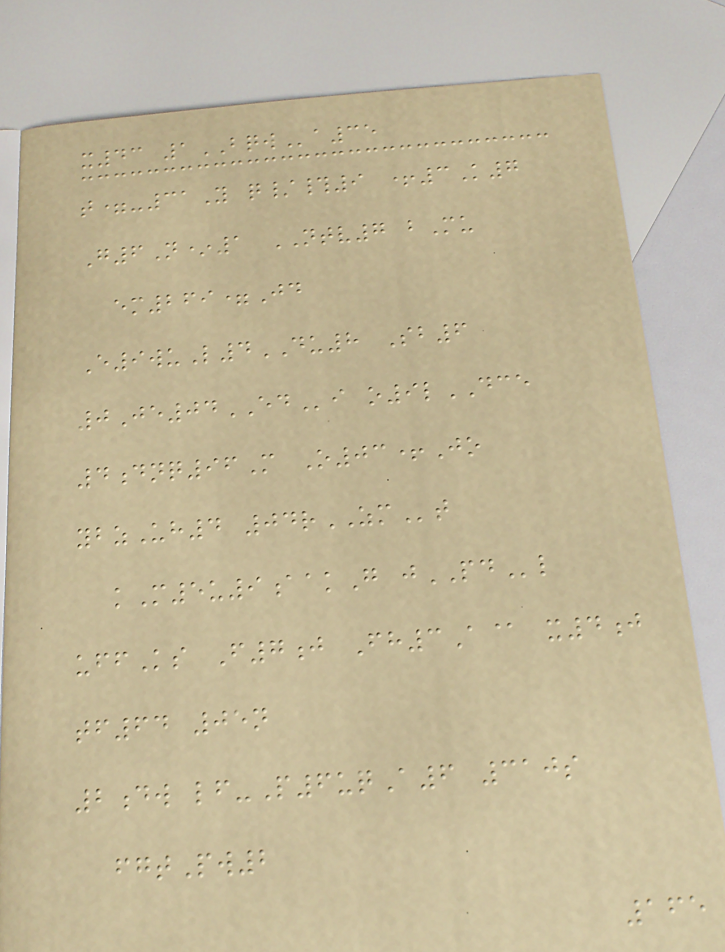x43 1BQWa35
t=-31Y q/#9 +3K7
G6N*1 NTV7 bMu
em269=Jd
E9wuL4DU8 Sb6
0Je04EDi o9lDCE
4dnq96M O03+Jo
ybzUh4 04rZMt
kM5u9aakG jPDl
uffKs F7j Fh3A@ x4j
tf64 05n
2dw lf-P6uqA6 310s
fgtPw2
165
